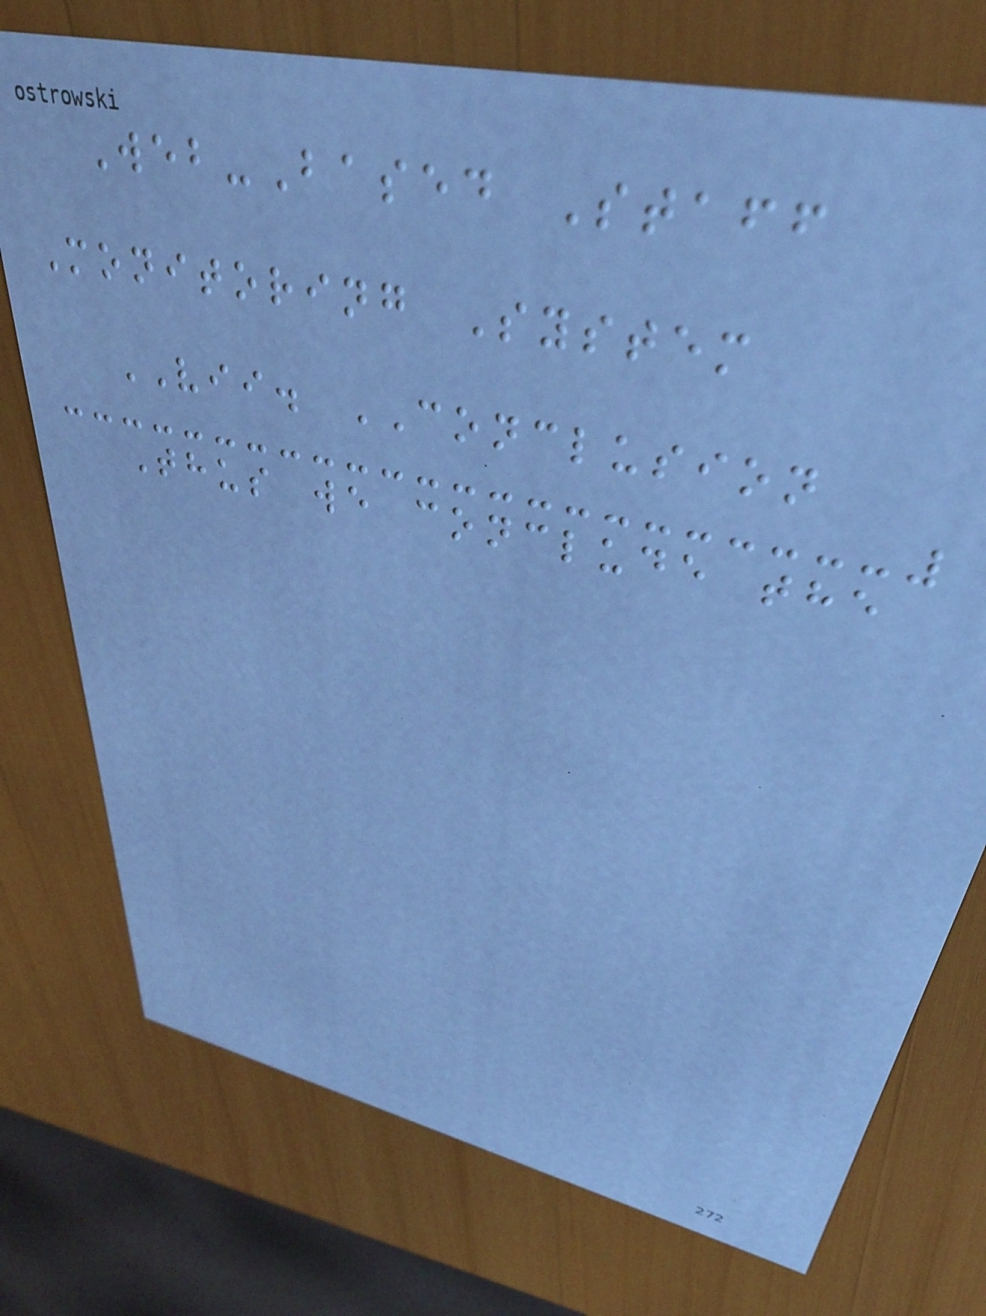Web-Based Staff
Monitoring System
VII. CONCLUSION
Thus we conclude the
